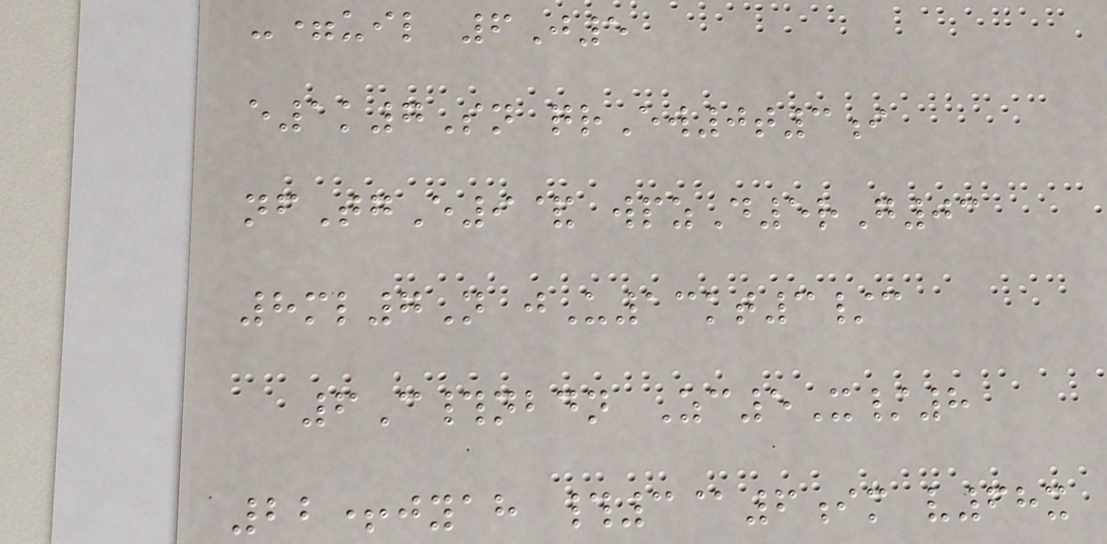-=uil 6J5
e1k7Sn qrEw0t3i
nfTgE9& wpzD5rG03
8ml7N jU13kt3/c
6C#nbdn Zc5X/8
22+jyah #3@6im v68x
